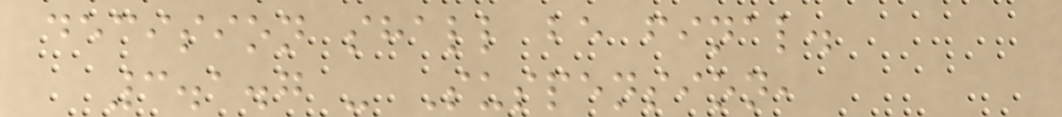decision shall be final.
3.1.7 - Suspension,
